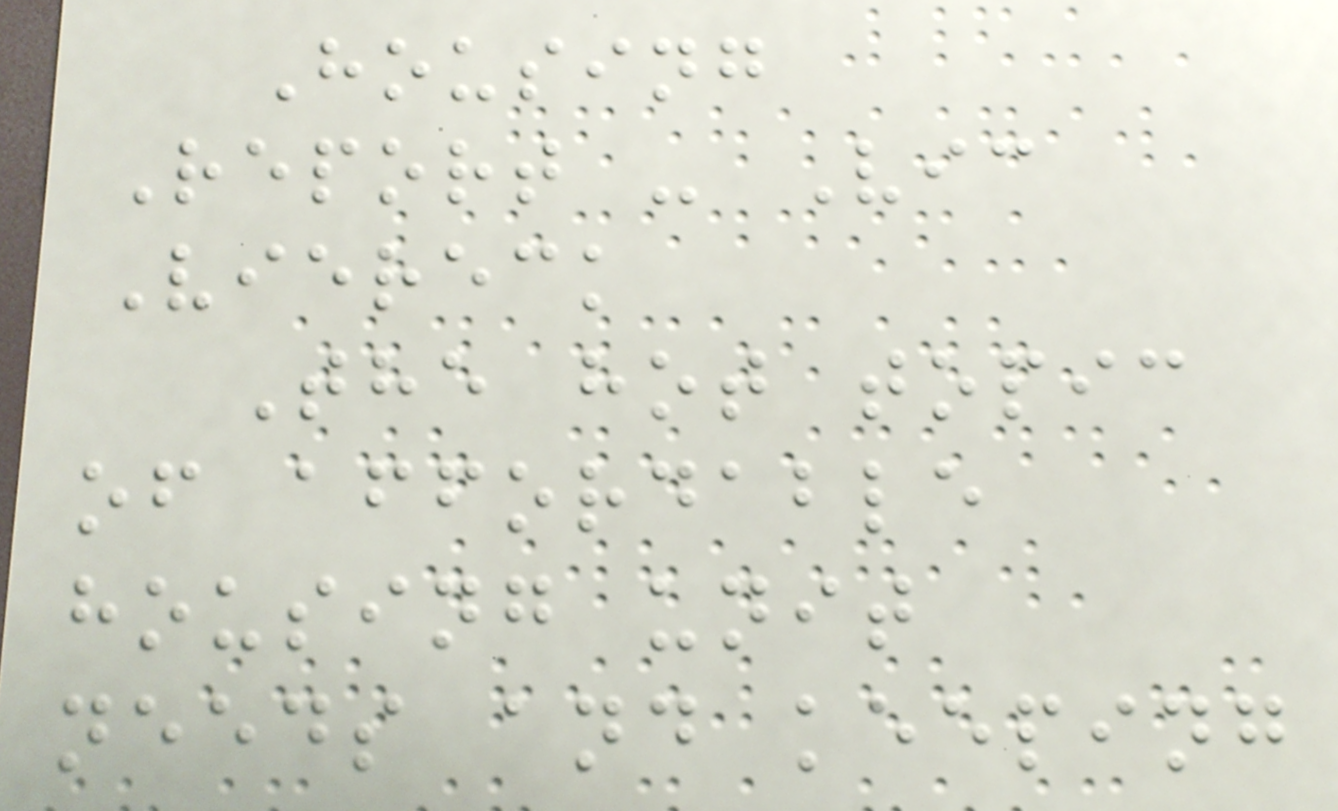Housing
Report - Vic
Viereck
The hot topic
of affordable
housing unit
needs and keeping
